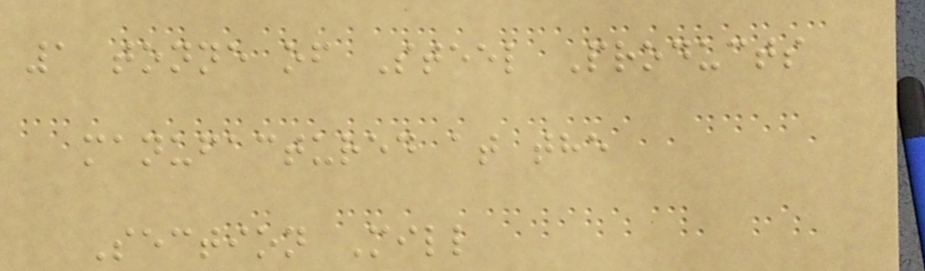1 tonne of Steel Products
manufactured at the
Section Mill
